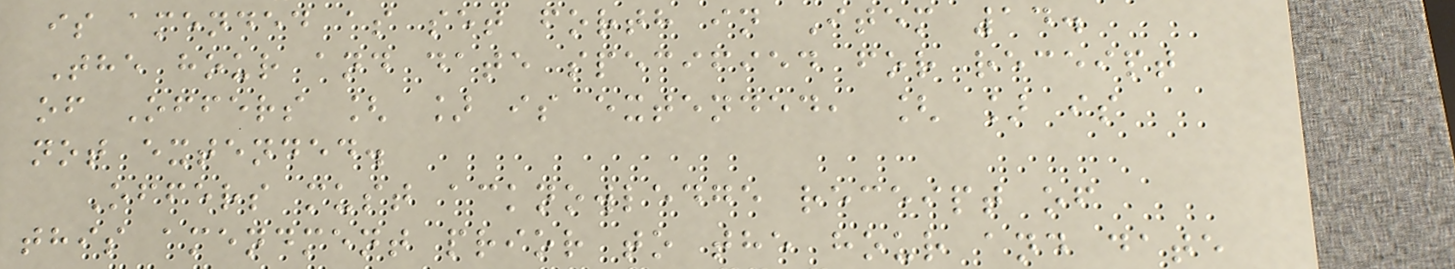is amended as set forth in Item 14.
The hour and date specified for receipt
of Offers [ ] is extended, [ ] is
not extended.
Offers must acknowledge receipt of
this amendment prior to the hour and date
